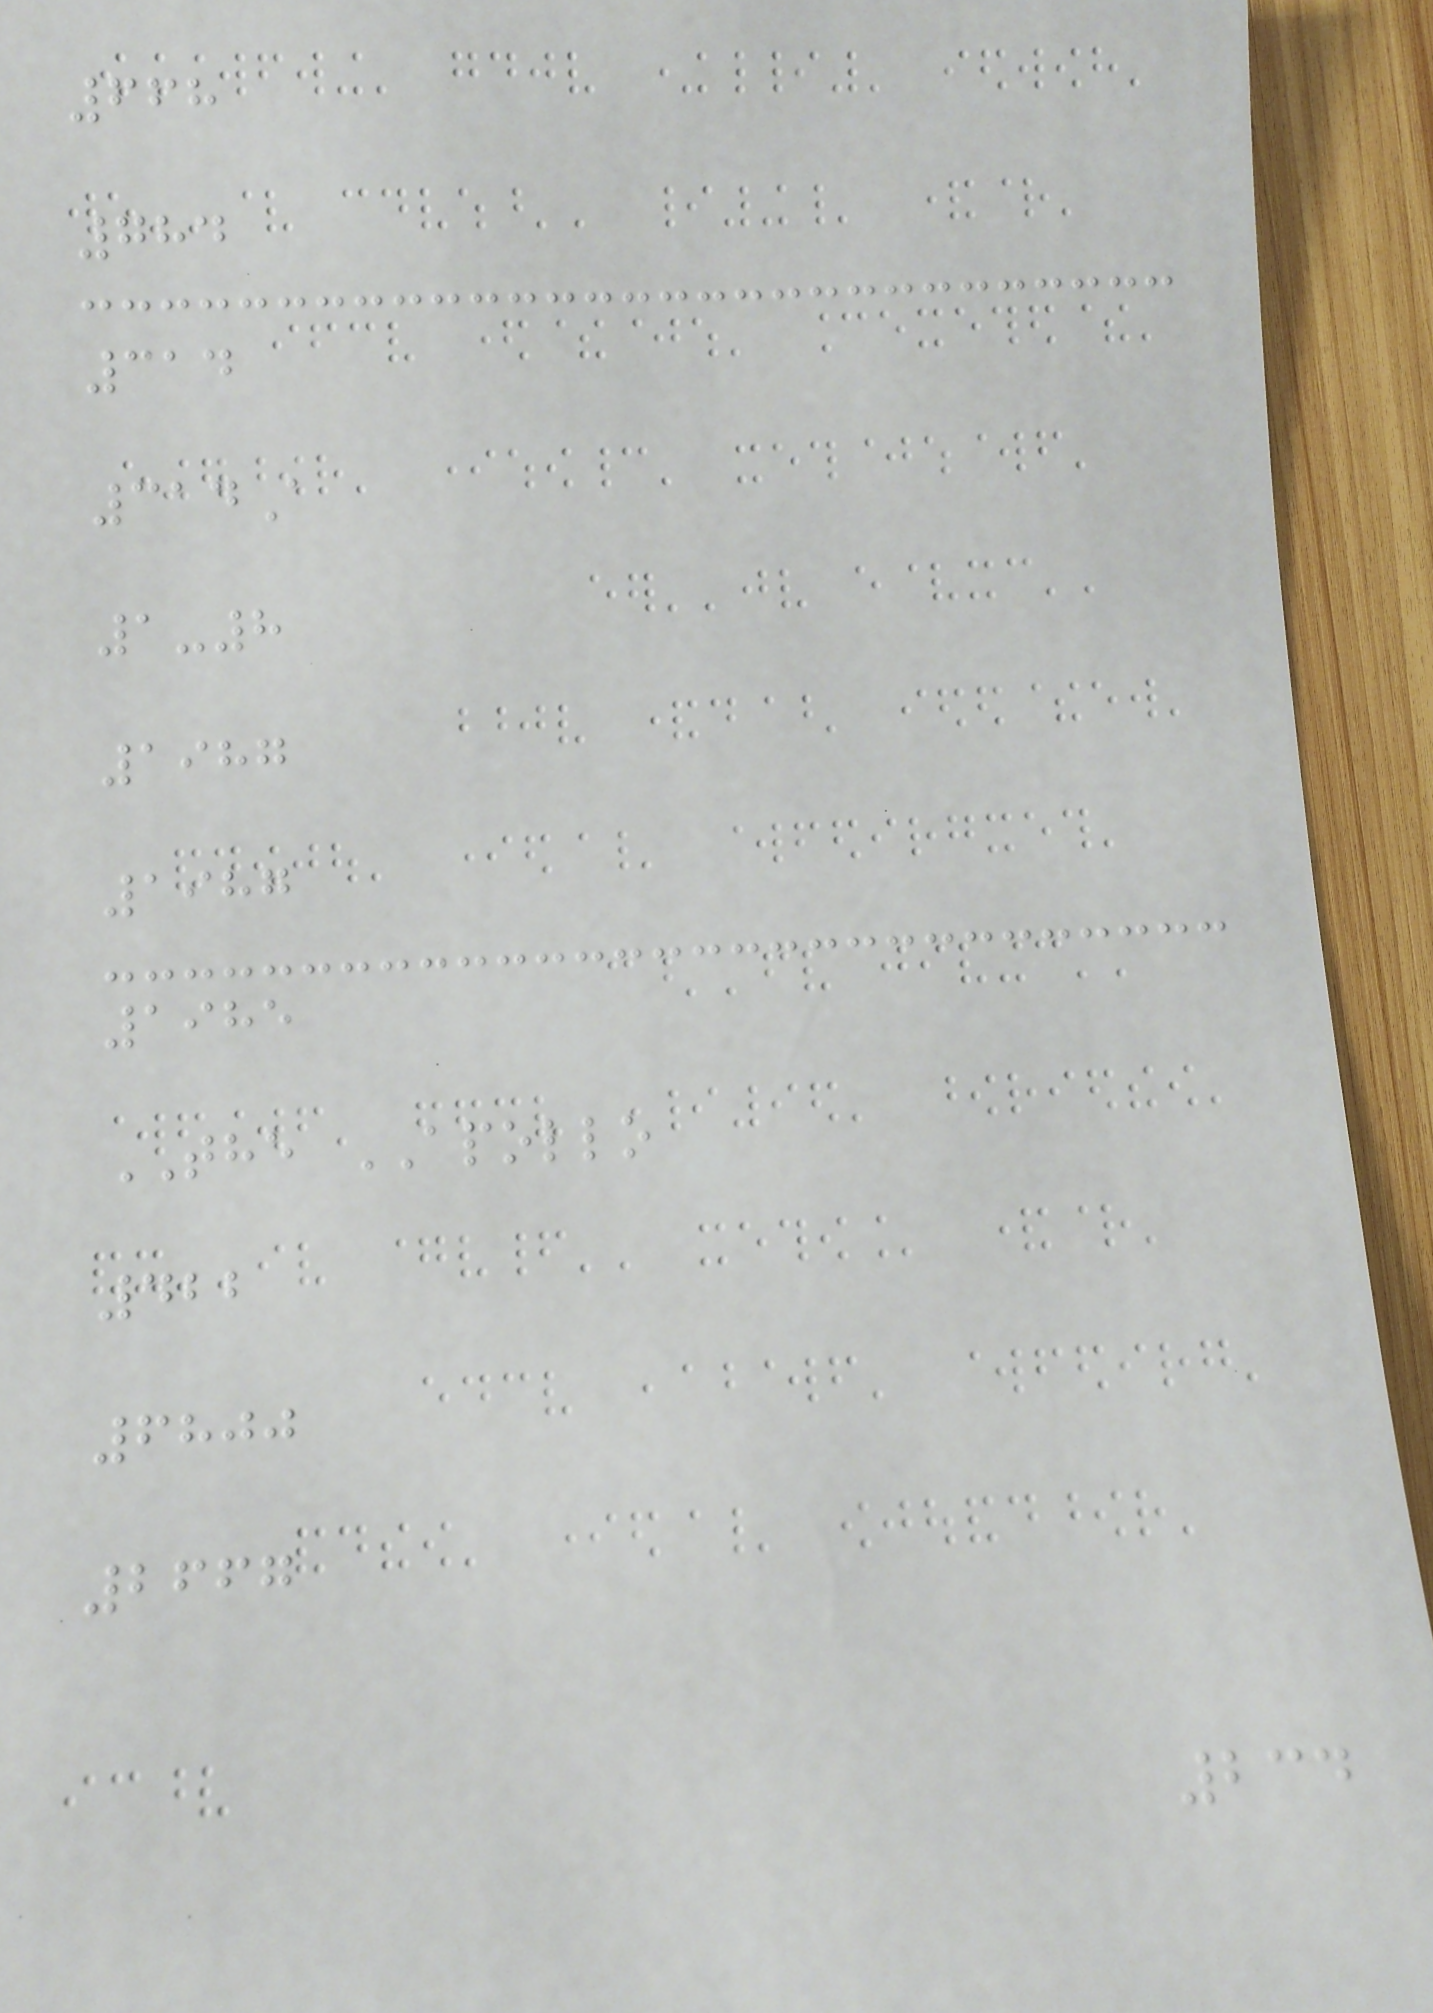668
784
314
314A
1-8
1987
1987
1985
THE APOLLO
422
6800
2667
234
